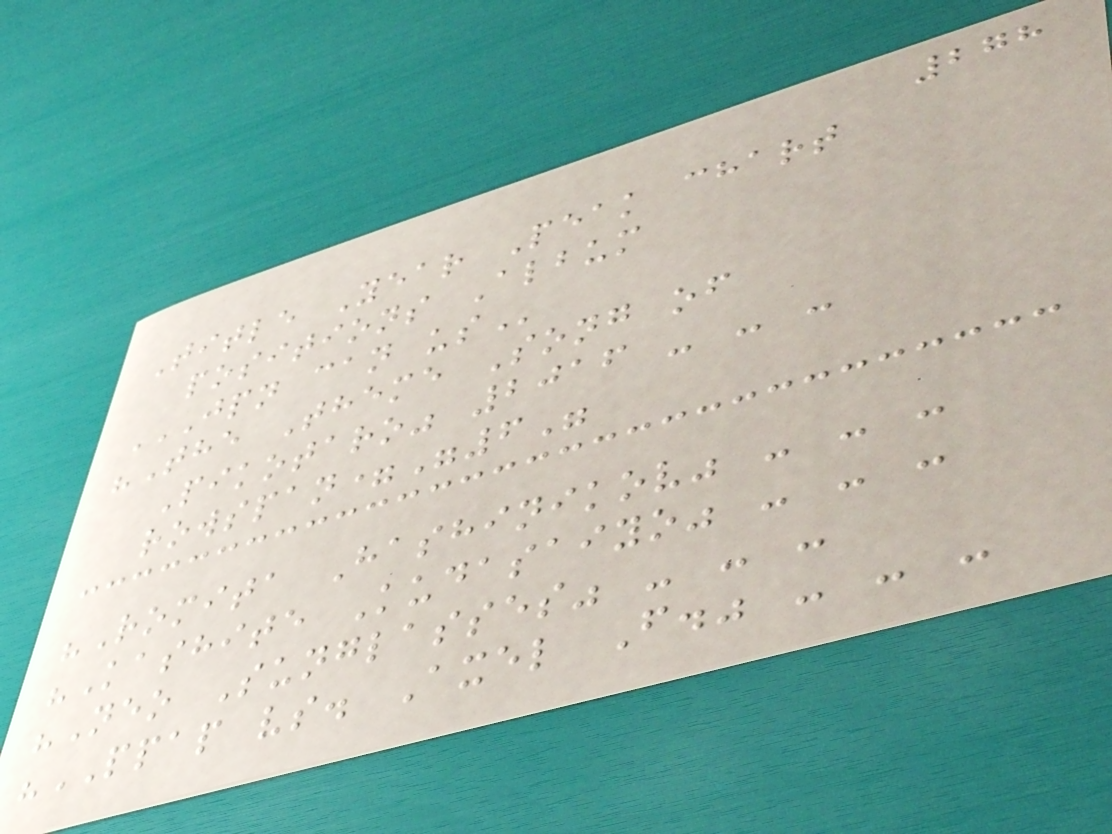278
Title Year Peak chart
positions Album
JPN CAN US
"The Theme Song of
Pikotaro" 2016 - - -
rowspan="6"
"Romita Hashinikov" - - -
"Kashite Kudasaiyo" - - -
"Neo Sunglasses" - - -
"PPAP vs. Axel F." - - -
